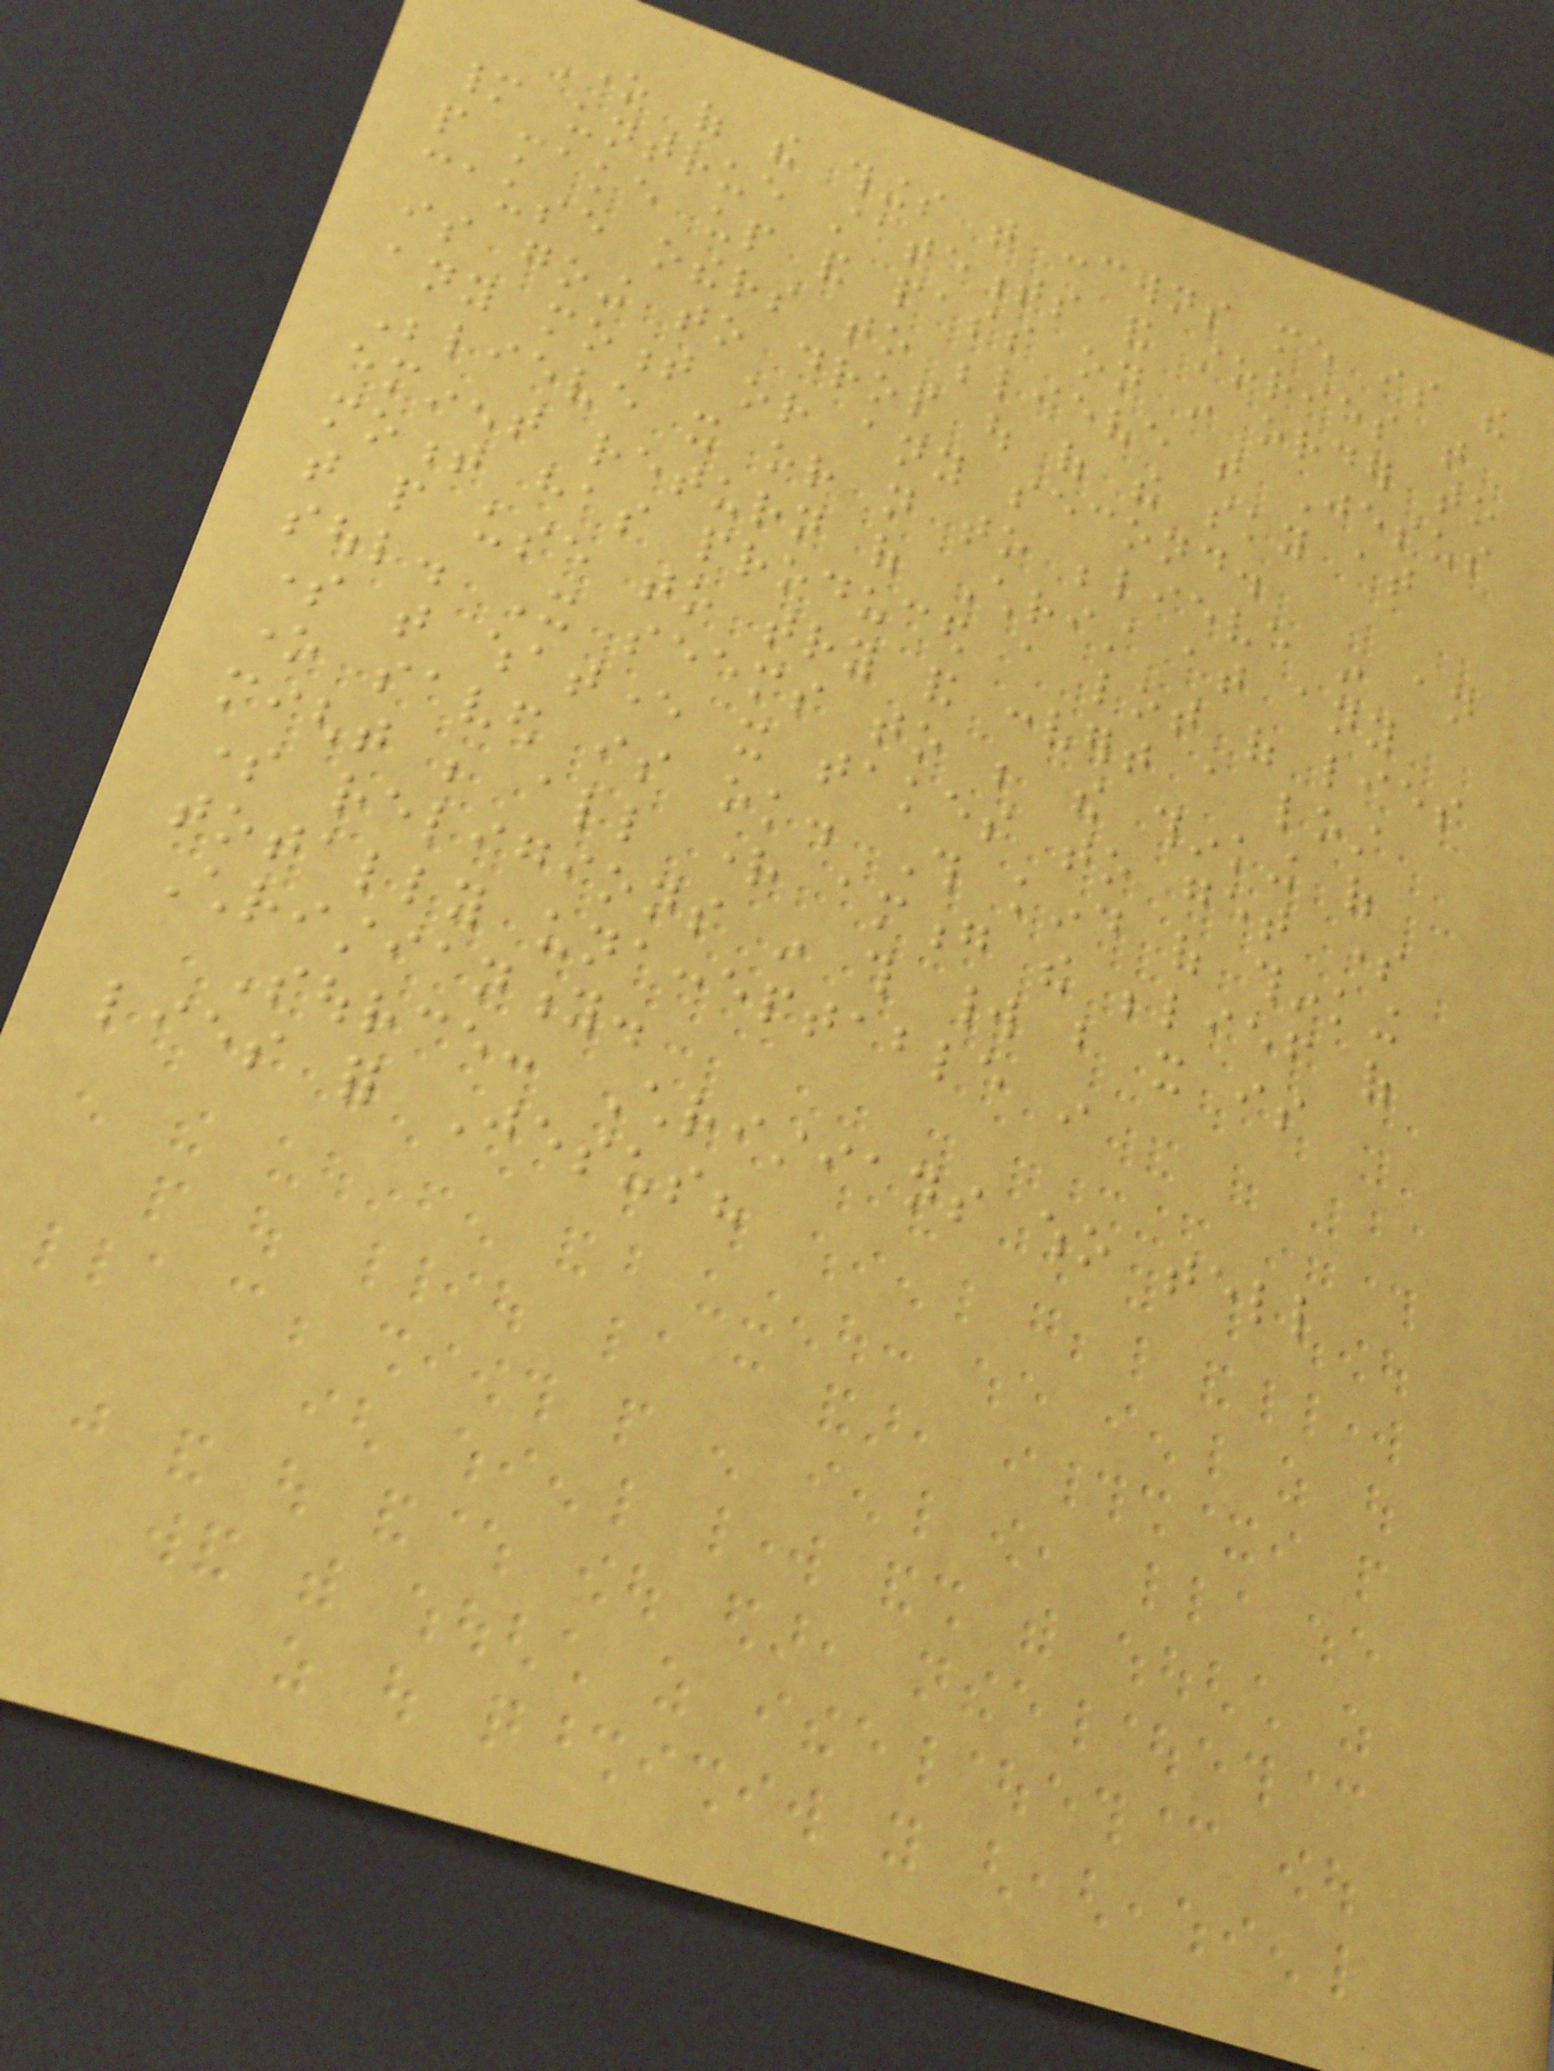One of the things that concerns me is the
many untrue statements and stories that
people make up and pass on in order to
cause others to believe that Jesus
is going to drop out of the sky at
any moment or any second.
Believe it or not to believe in an
eminent return of Christ at any
moment has produced a lot of lies
that people use to try and convert a lost
soul. It seems to be the thinking of
some that whatever it takes to get some
one saved is ok. This kind of thinking
might be all right among the belief of
some religions in this world but it is
totally unacceptable in
Christianity.
Source: Christians who tell
lies for Jesus?
